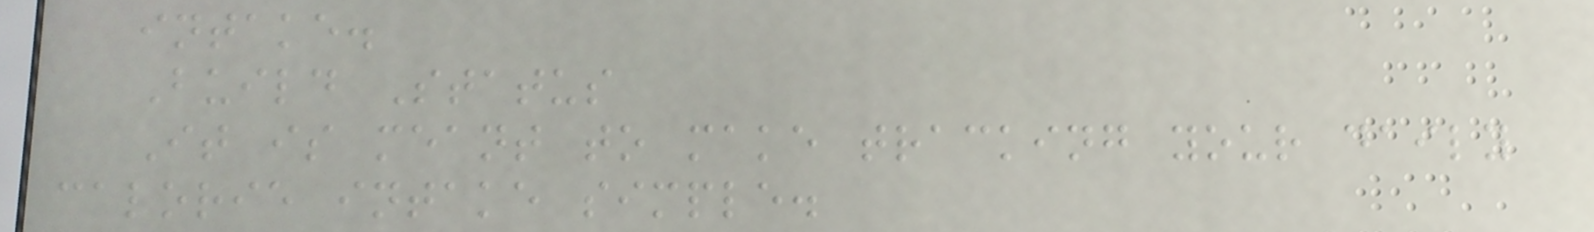intake.
Build Status
It is meant to make tracking your daily
calorie intake simple.
